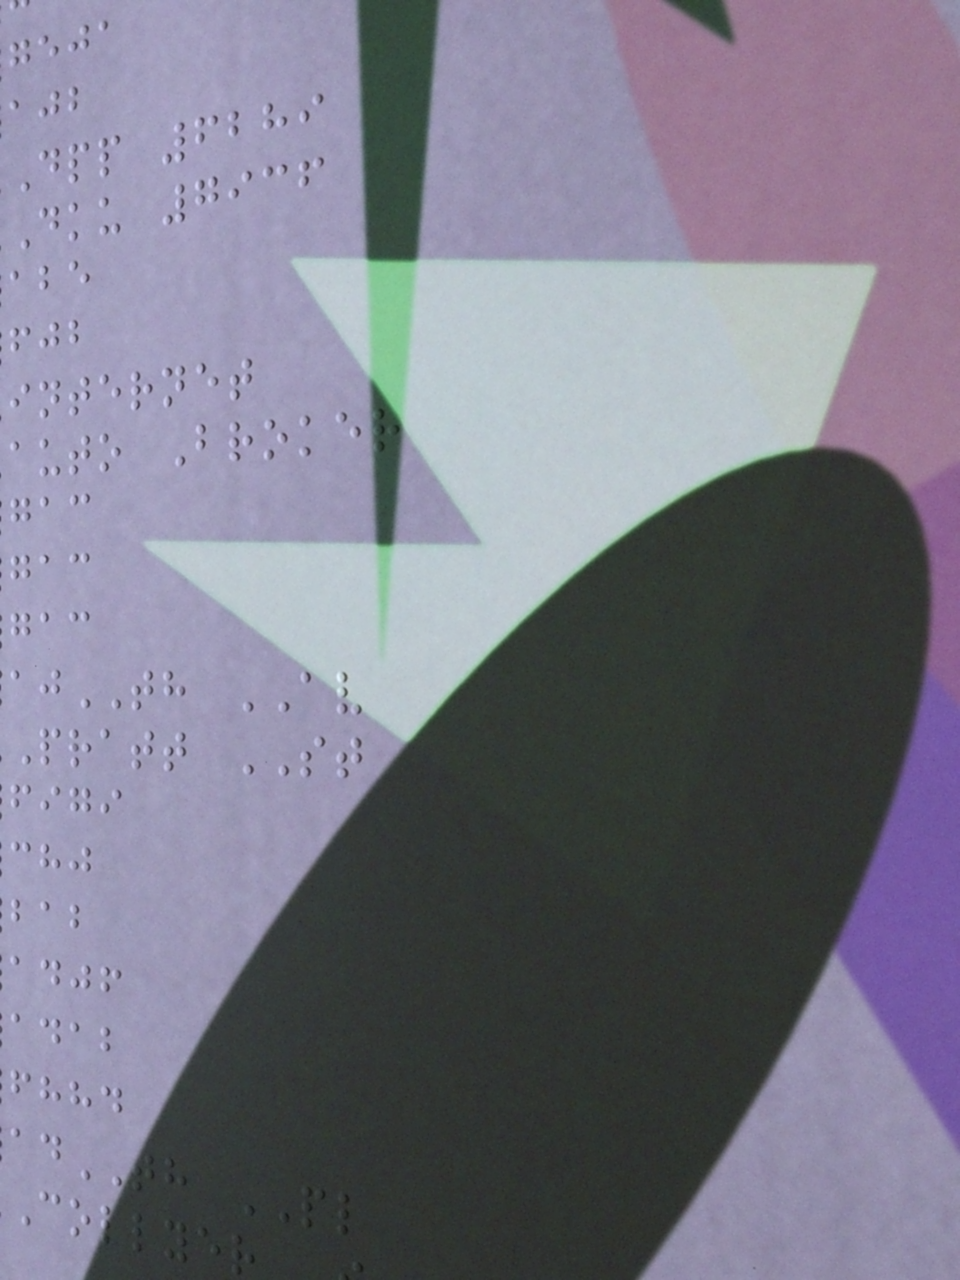geja
dpp 6289
dku 7936
internet
auto Broker
TH AV
pratt ST
figi
adjf
adab
fhhd
TH PL
collyer
